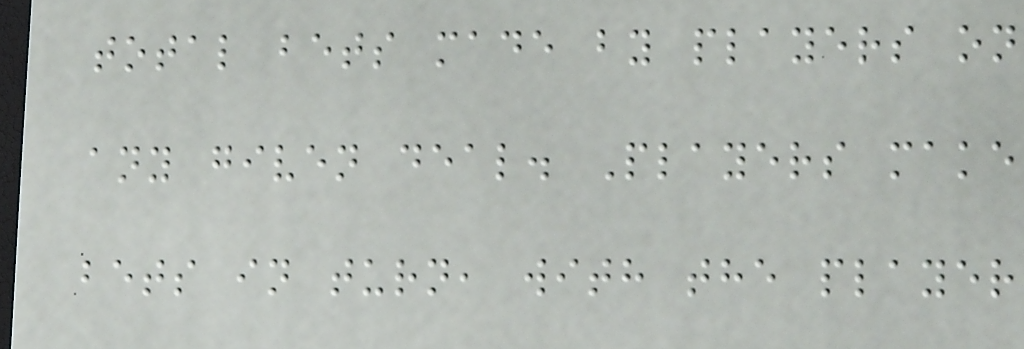total bets made by players on
any given deal. Players make
bets in turn, with the player
